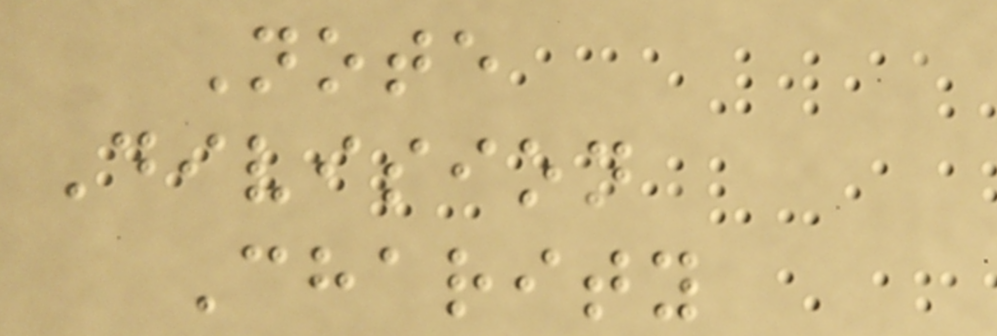Note
Division
Charity
